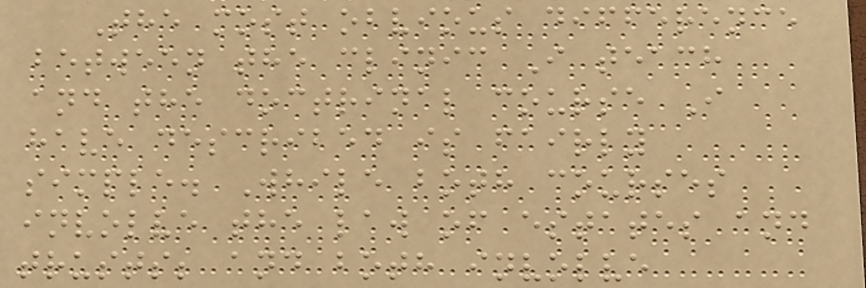The most obvious difference
between the clinic I teach
and the doctrinal course I
have described is fairly
simple. While both courses
involve the law of estates and
trusts; and both involve
